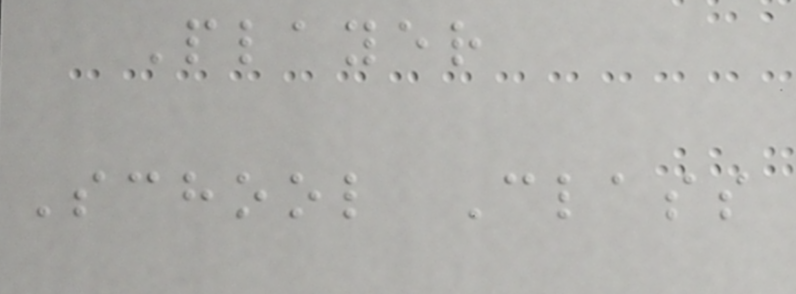Player
School Class
